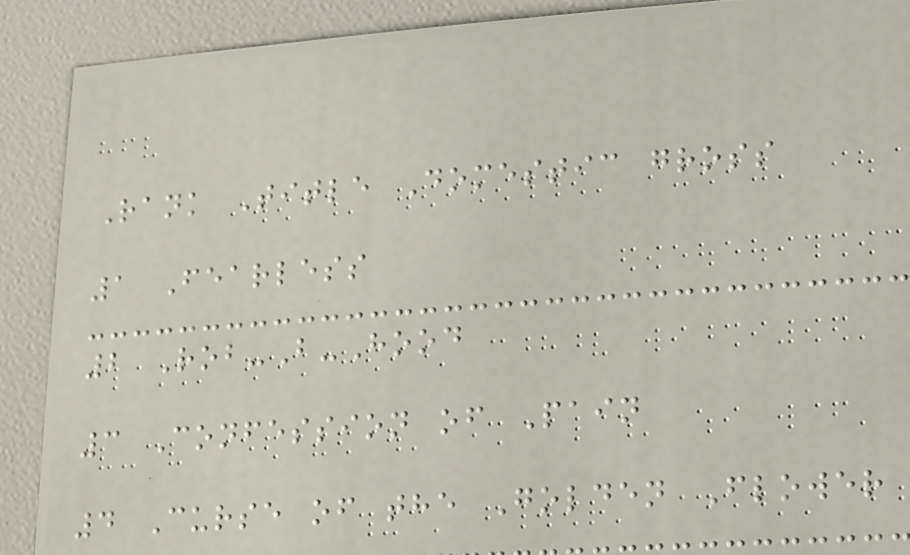Rank Title Domestic gross
1 Fearless
2 Rob-B-Hood
3 Confession of Pain
4 Curse of the Golden Flower
